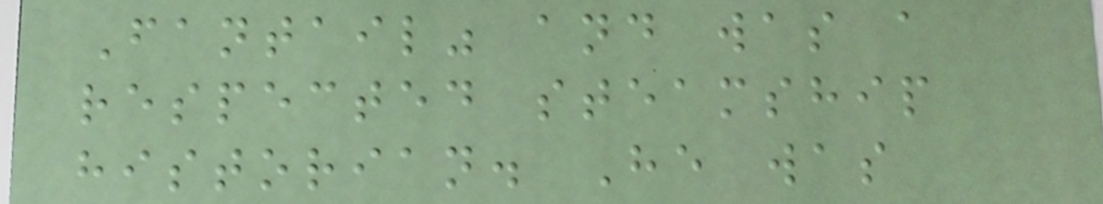Fantail" and was a
respected steamship
historian. He was
